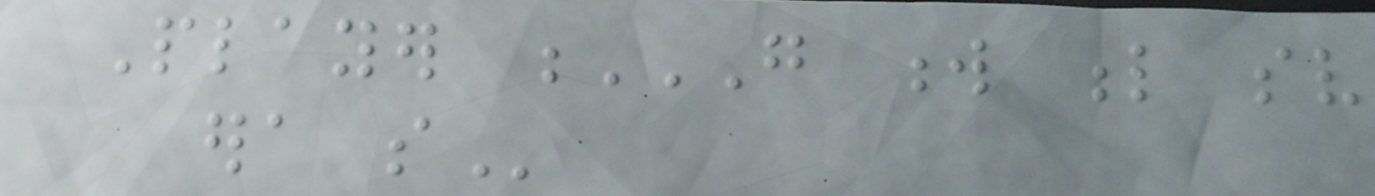Player G W L SV
ERA SO
